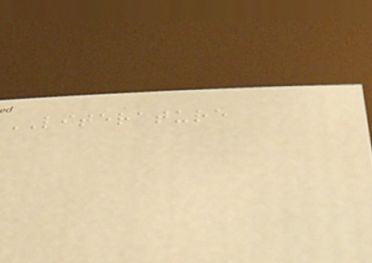LITERATURE
